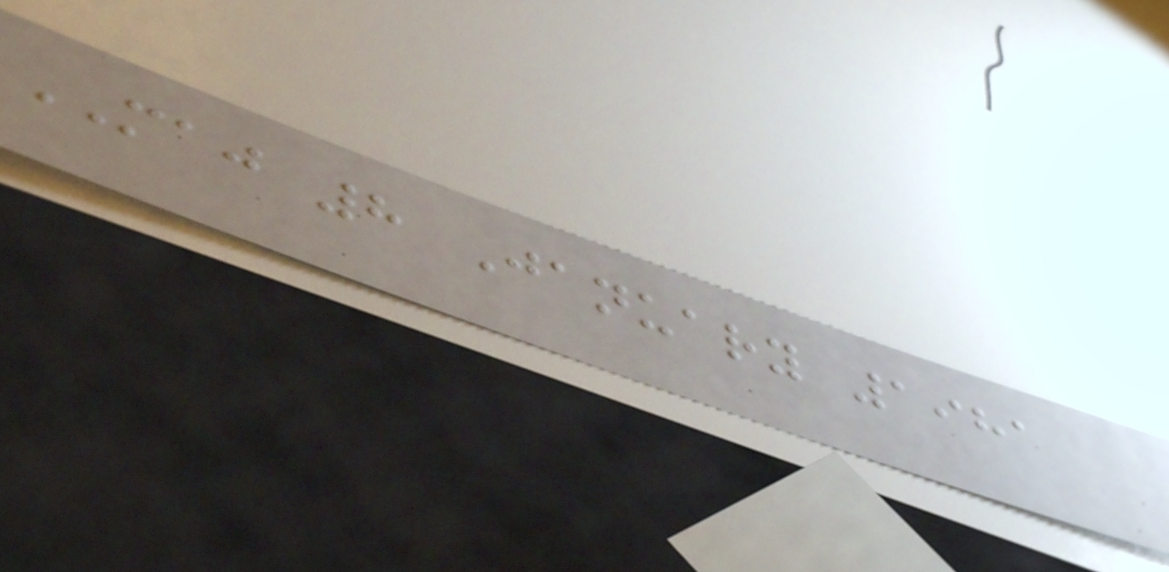MAJ 8 January 1981
